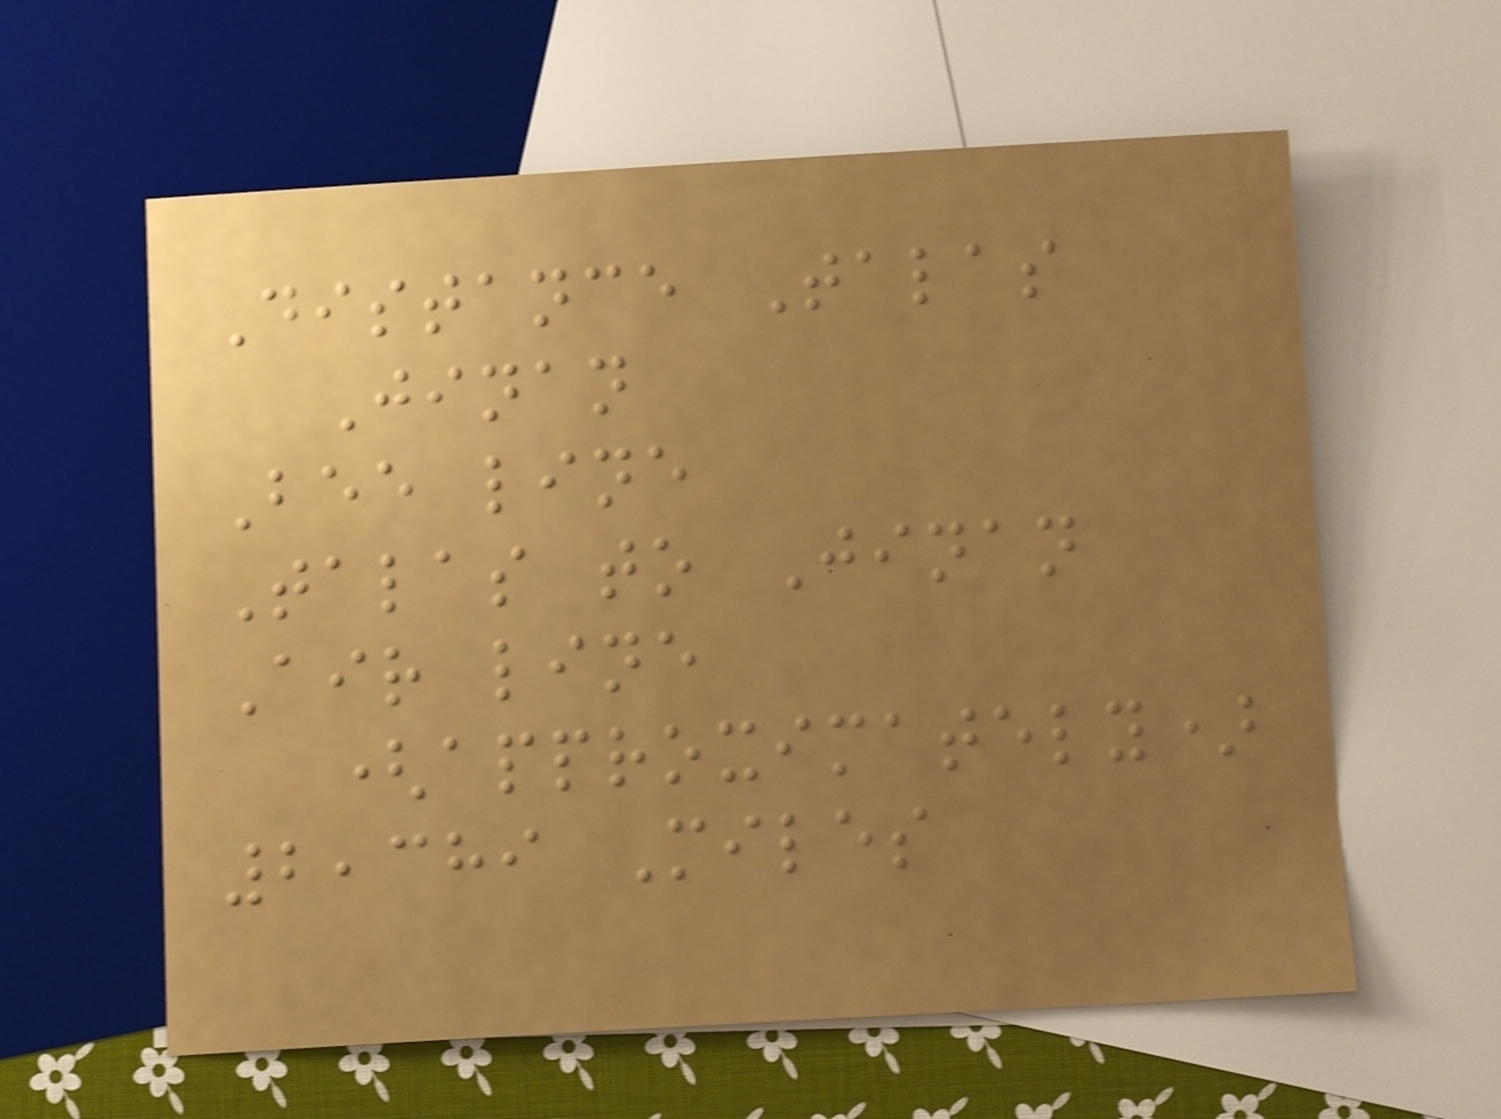Distance Talas
Jinan
Bee line
Talas to Jinan
Air line
(approximately)
2,389 Miles
